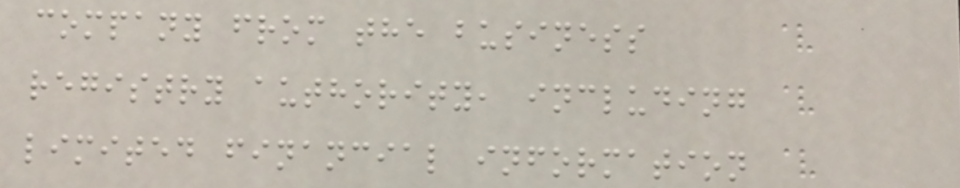company from the business
registry authority, including
limited financial information
